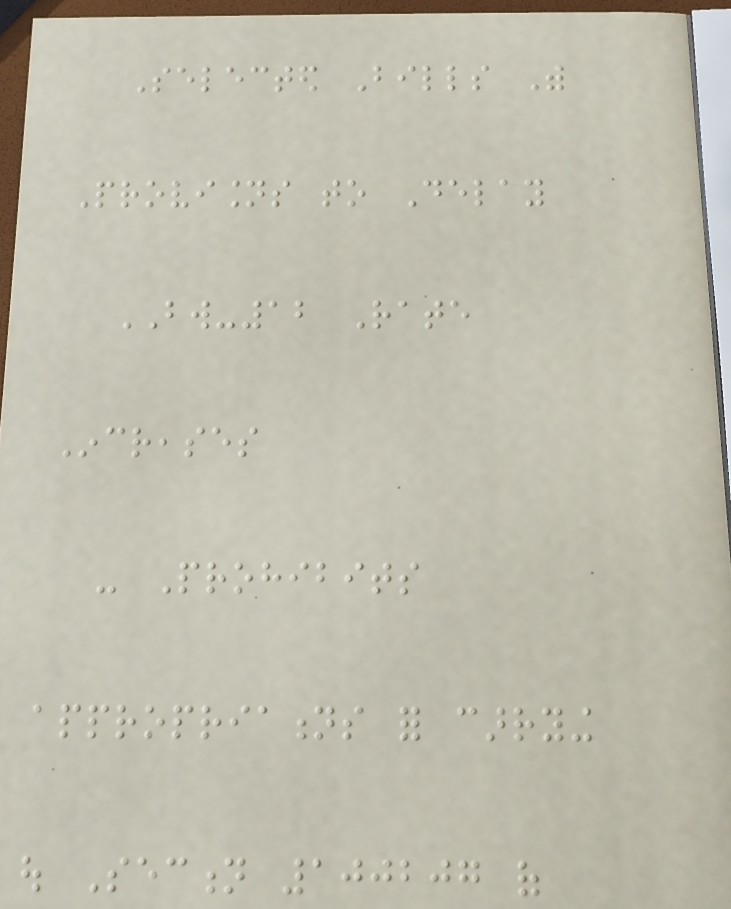Selected Bills With
Provisions to Delay
BW-12 Rate
Increases
- Prohibits
appropriations for carrying
out Section 100207 of
